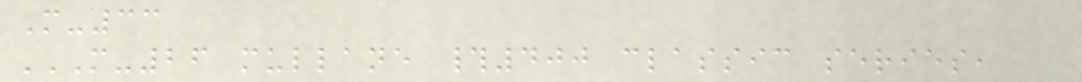M-33
M-26 MULLANE #400 CLASSIC SERIES,
